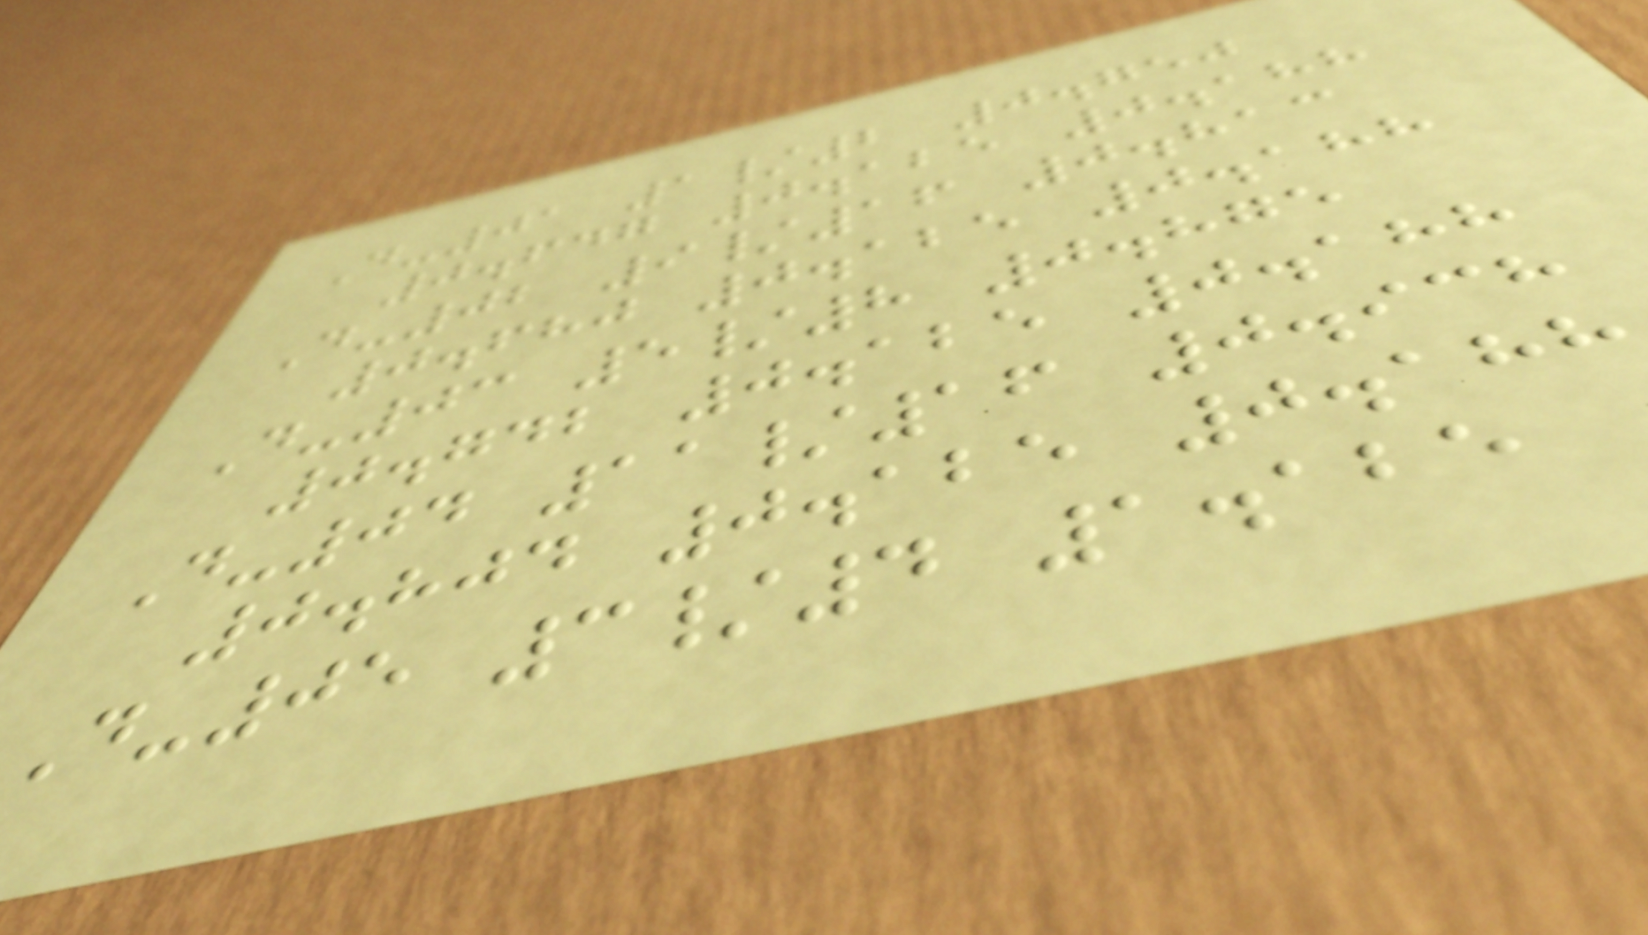D-01 1/2 0.750
0.647 0.125 0.188
D-02 9/16 0.813
0.680 0.125 0.188
D-03 5/8 0.875
0.742 0.125 0.188
D-04 11/16 0.938
0.804 0.125 0.188
D-05 3/4 1.125
